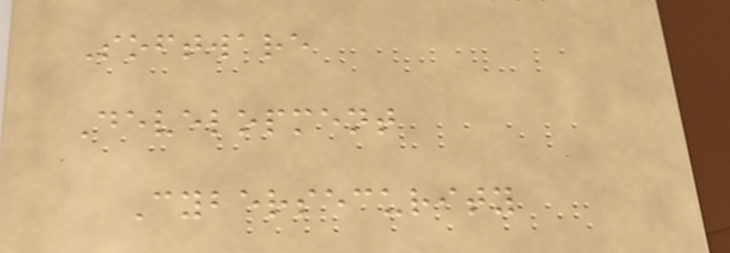Software
Development
Cybersecurity
